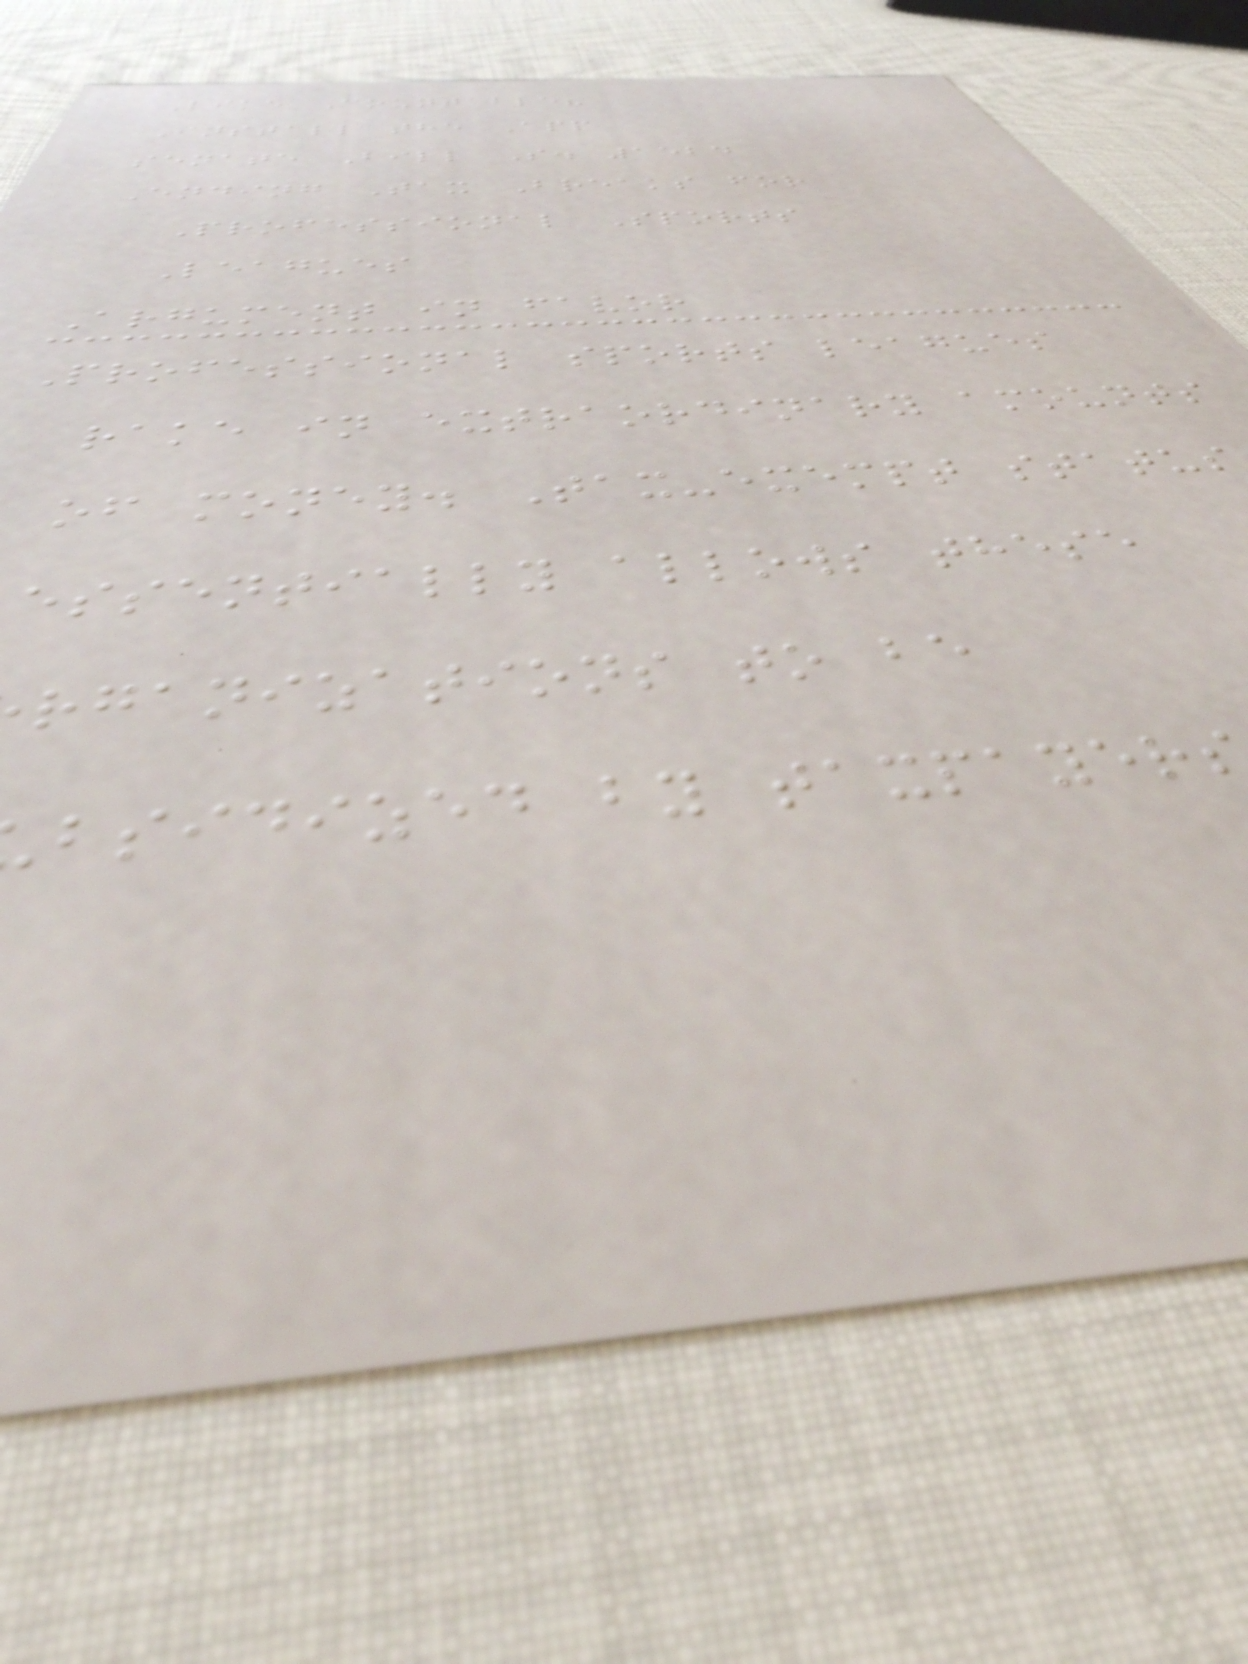Like Countable?
Install the App
senate Bill S. 1524
Ending Tax Breaks for
Professional Sports
Leagues
Argument in favor
Professional sports leagues
rake in extraordinary amounts
of money. Tax-exempt status
essentially allows these
rganizations to be
bsidized by taxpayer
